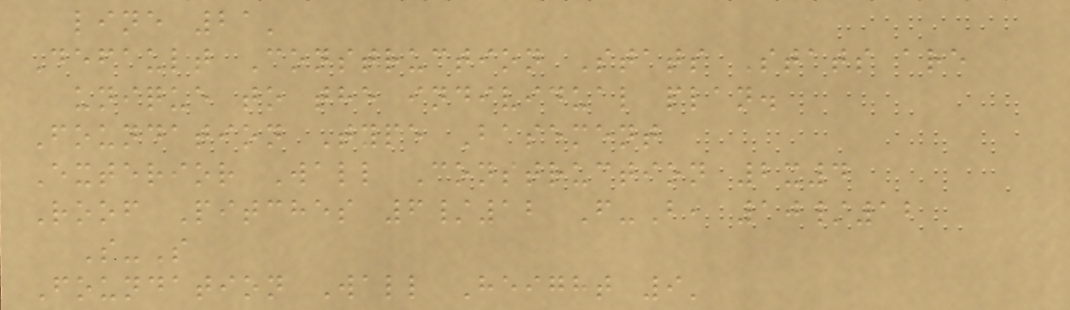line 21'
Default Construction Stats Stats are
unique to the individual plan.
Foundation Type Basement
Exterior Wall Construction 2x4
Roof Pitches 6/12 F-B, 10/12
S-S
Foundation Wall Height 9'
